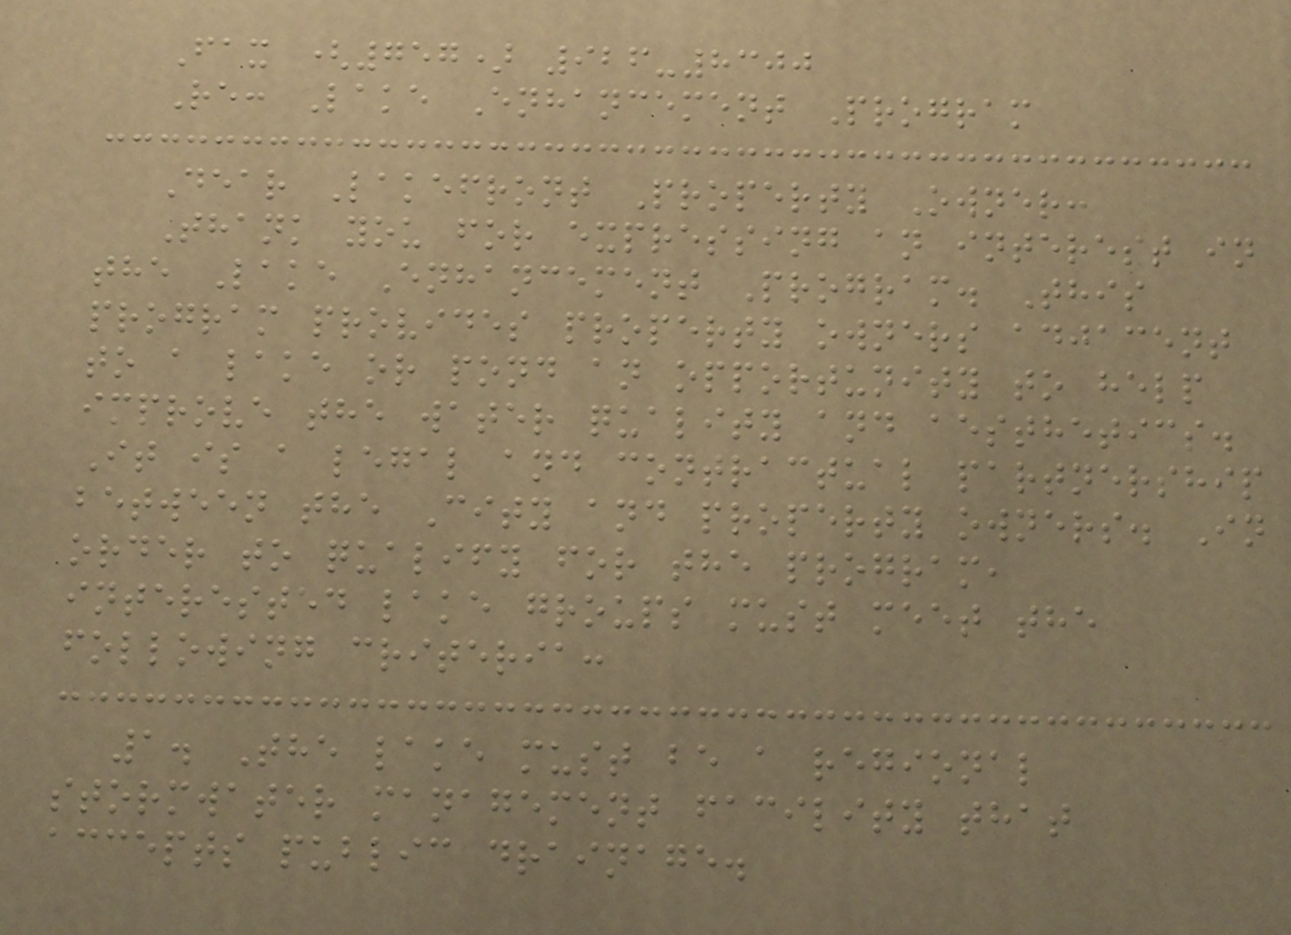Fax (757) 926-8300
Re: Lake Enhancement Program
Dear Lakefront Property Owner:
Thank you for expressing an interest in
the Lake Enhancement Program. This
program provides property owners adjacent
to a lake or pond an opportunity to help
improve the water quality and aesthetics.
It is a legal and contractual partnership
between the City and property owners. In
order to qualify for the program,
interested lake groups must meet the
following criteria:
1. The lake must be a regional
stormwater management facility that
accepts public drainage.
